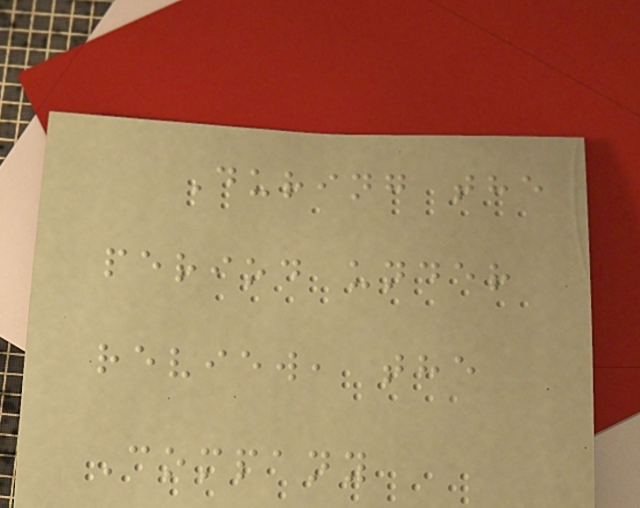During the
period under
review, the
Company
